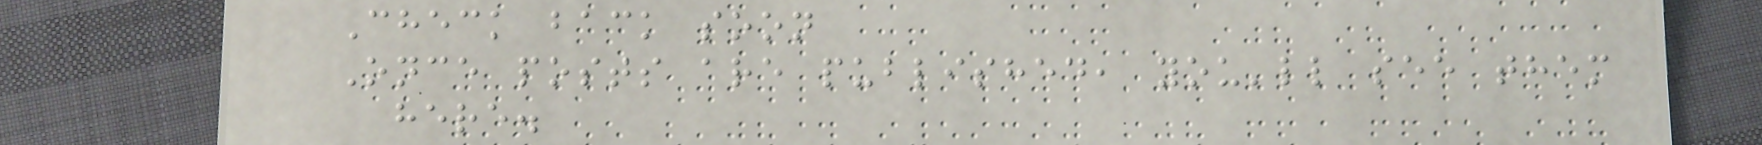Check back soon
Once posts are published, you'll see them
here.
